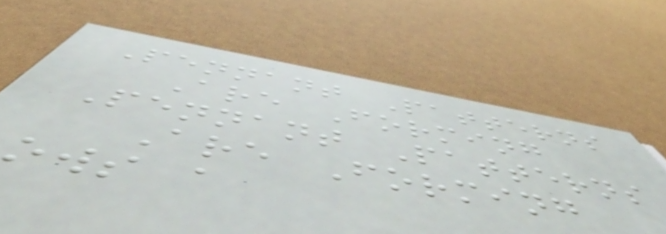Pennant Patterns
Are Forming
Pennant Patterns
Are Forming
ows a
